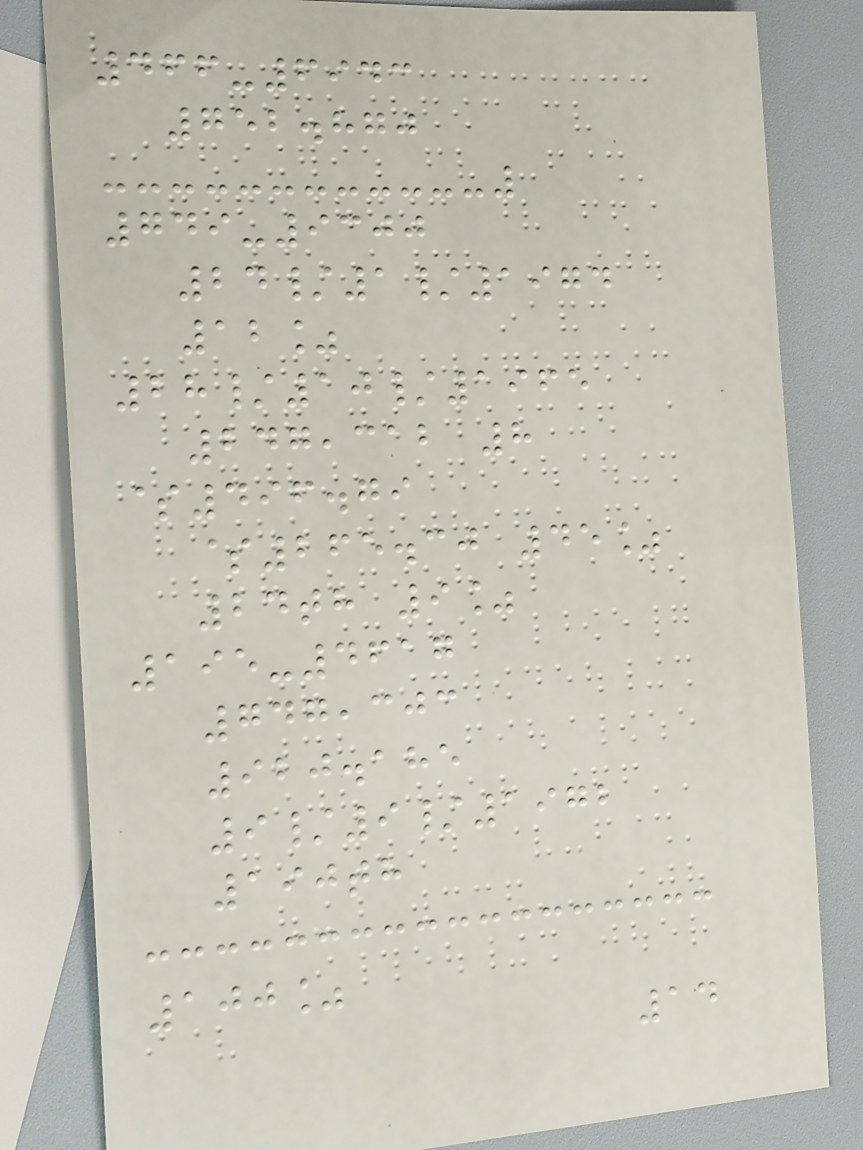466-6943
752.870
749-9300
24/1/1974
12%
28/10/1965
247,312 8
$496.79
$265.30 45%
24th 9%
195-4617
747,303
920.185
9/9/1972
190th
100%
14
